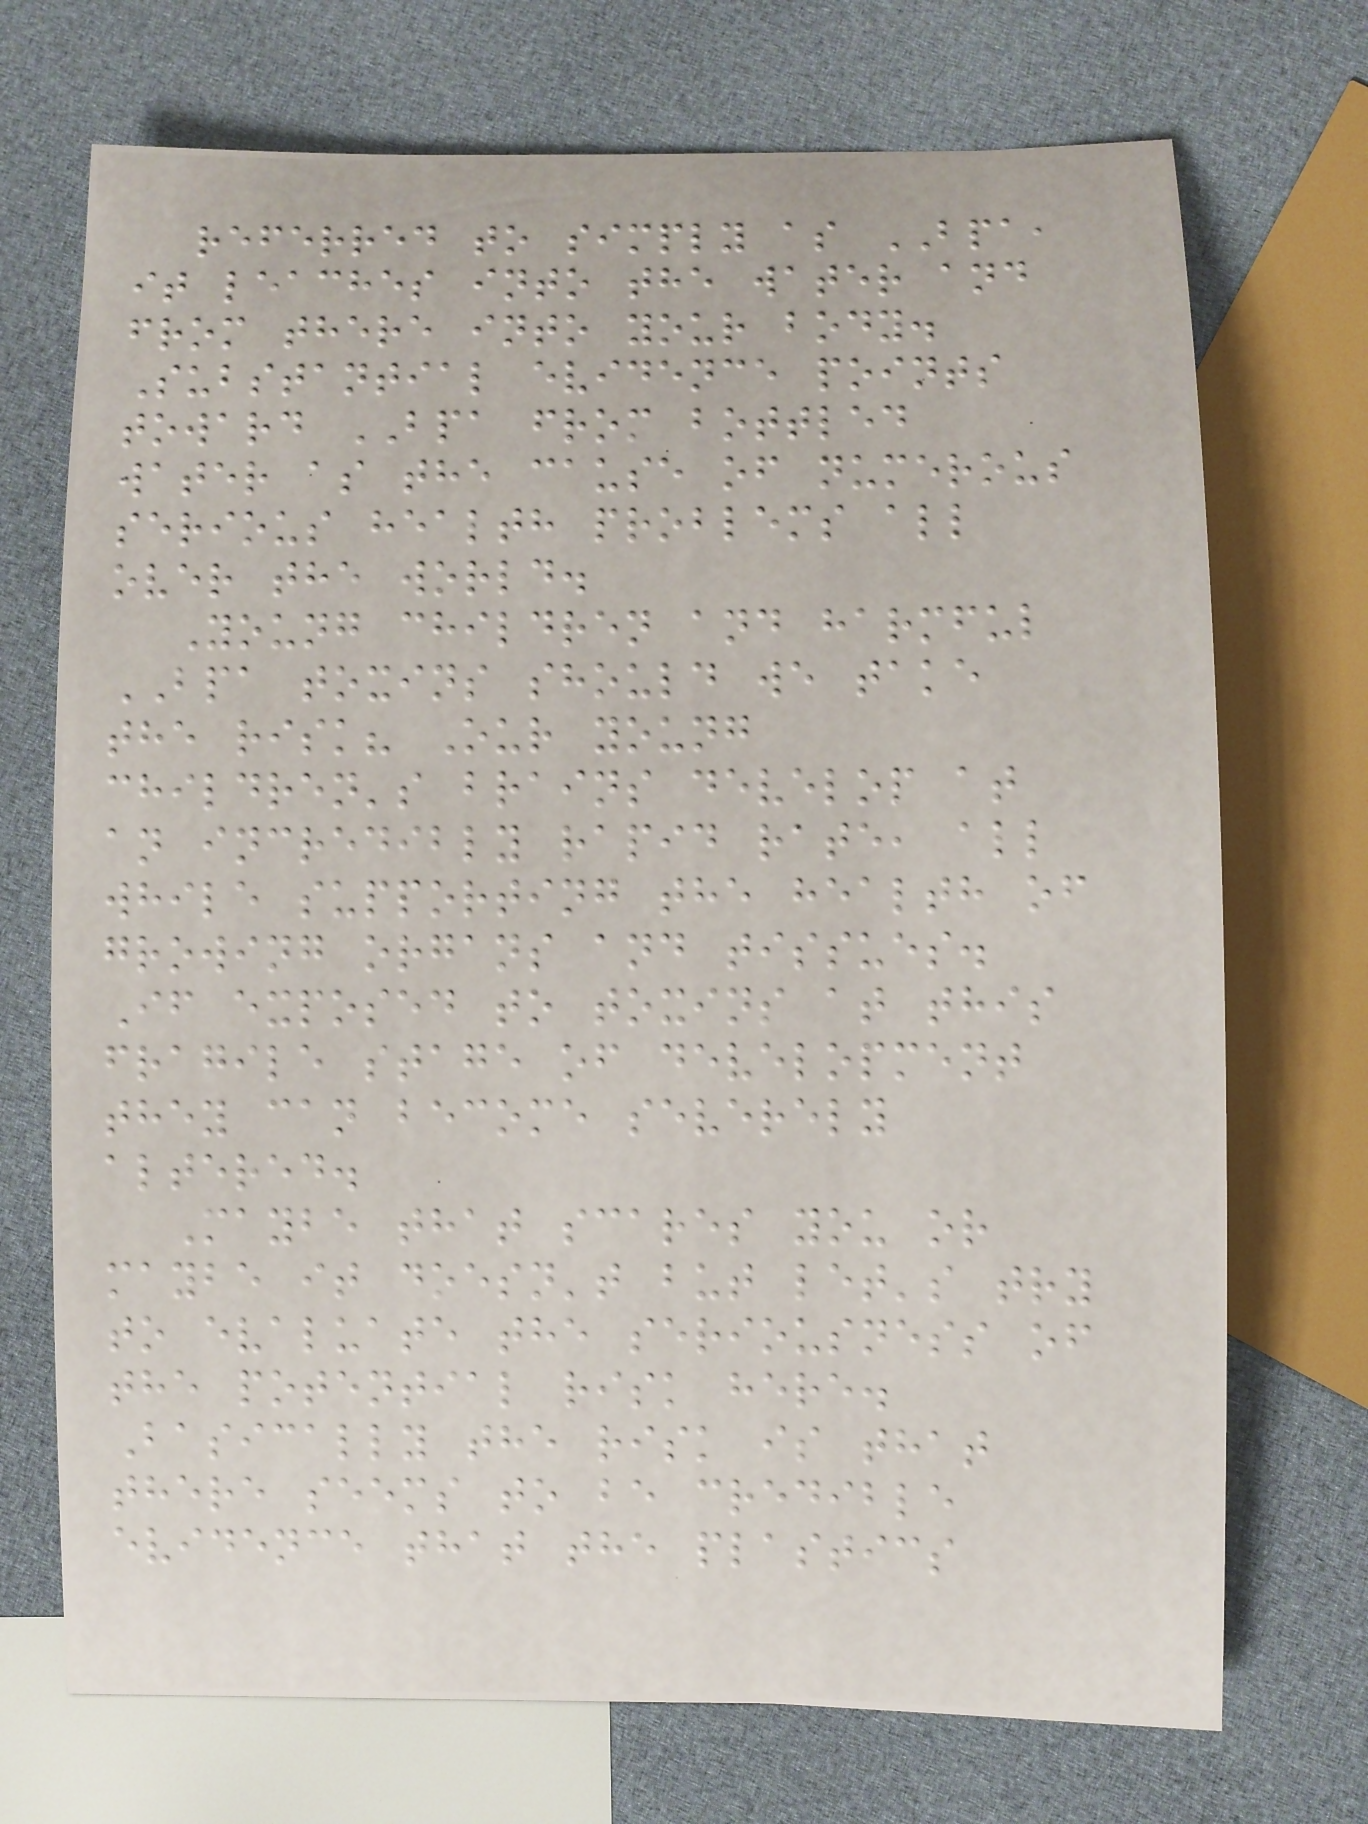referred to simply as BPA,
it leaches into the water and
from there into your body.
Substantial evidence points
toward BPA from bottled
water as the cause of numerous
serious health problems all
over the world.
Young children and harmful
BPA toxins should we take
the risk? Our young
children's brains develop at
an incredibly rapid rate, all
while supporting the health of
growing organs and tissues.
If exposed to toxins at this
fragile stage of development
they can become severely
altered.
Maybe that scares you or
maybe it doesn't but let's try
to evaluate the seriousness of
the potential risk here.
Basically the risk is that
there seems to be credible
evidence that the plastics
